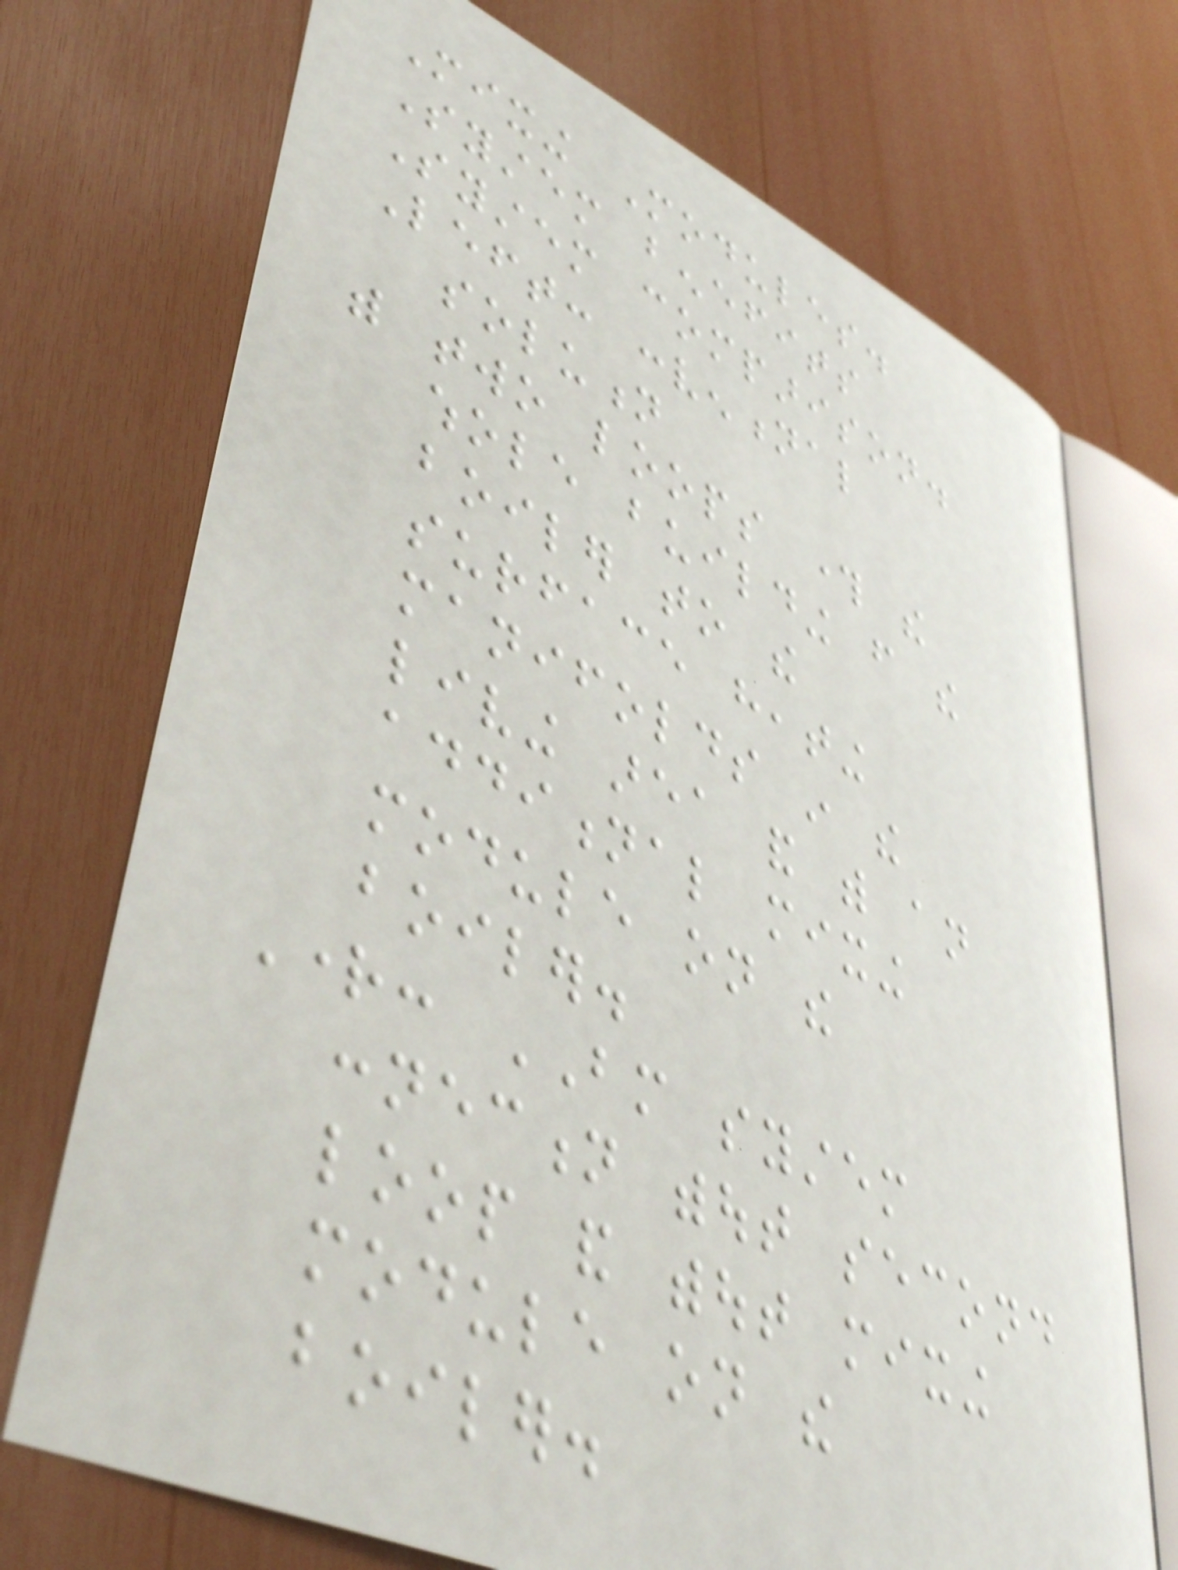Mixing Modules.
System benefits
System comparison.
Left: conventional
solution
with two loops through the
whole building from the
boiler to the
surface heating
manifolds in the
living area and with an
additional mixing
module on the
boiler.
Right: BM system
connection without second
loop and without mixing
module on the
boiler.
